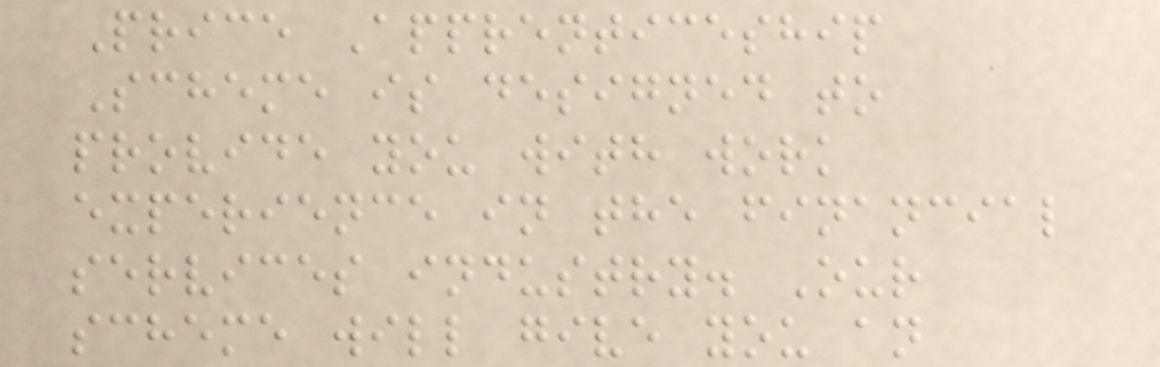Price Apprenticeship
Scheme is designed to
provide you with work
experience in the financial
services industry. Our
scheme will give you an
